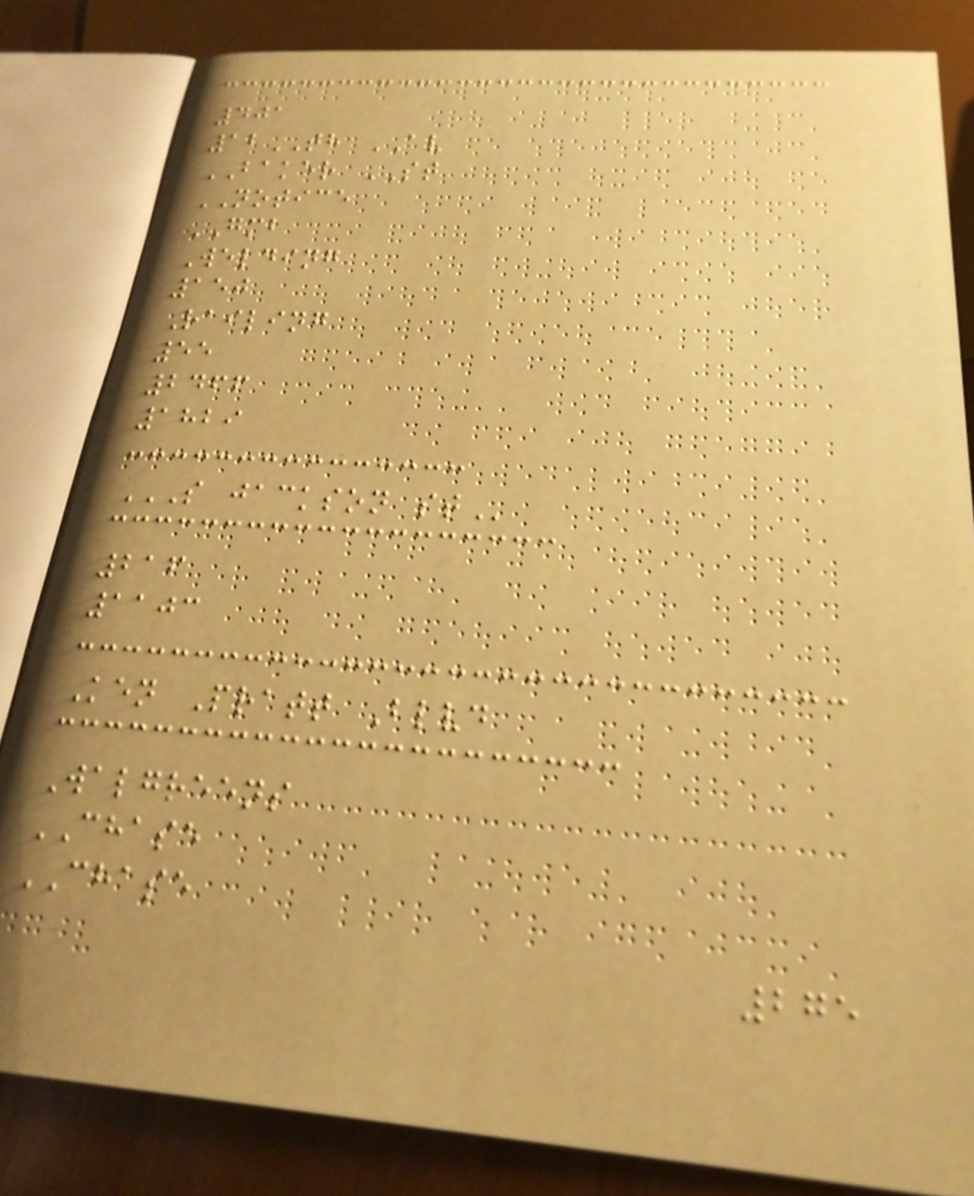401
12TH AV
BAKER ST
NOTICE
GMB
Welding
150
Railing
55
2466
1829
S JACKSON ST
216
1103
Ken Pratt Blvd
Walgreens
CHASE
CHASE
275
